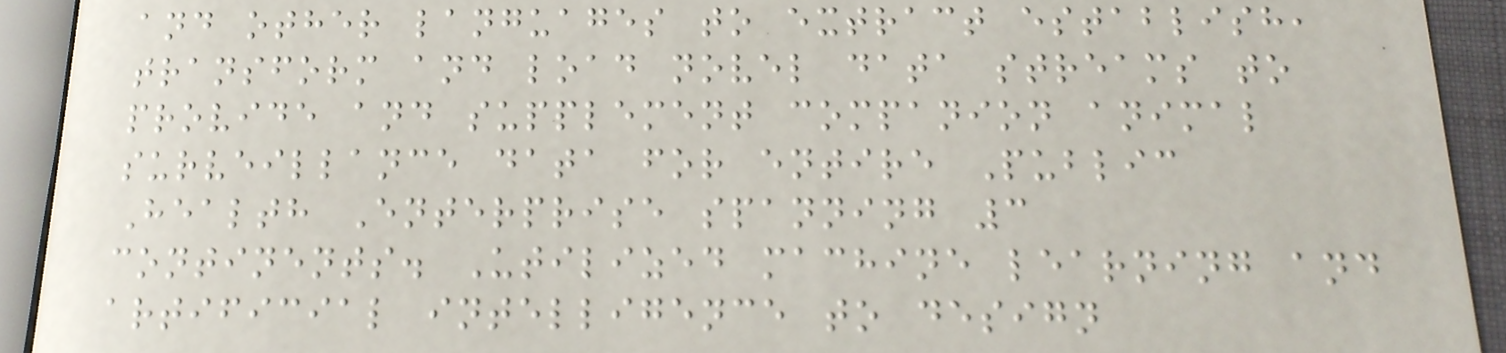and other languages to extract establish,
transform and load novel data streams to
provide and supplement companion animal
surveillance data for entire Public
Health Enterprise spanning 3
continents. Utilized machine learning and
artificial intelligence to design
